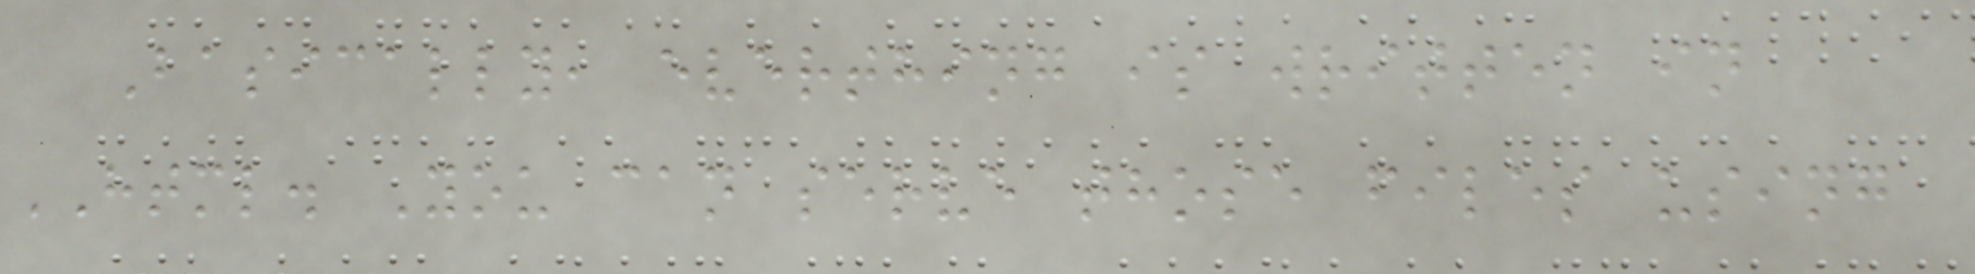Basically, everthing is written in
HTML. You can serve those files using
